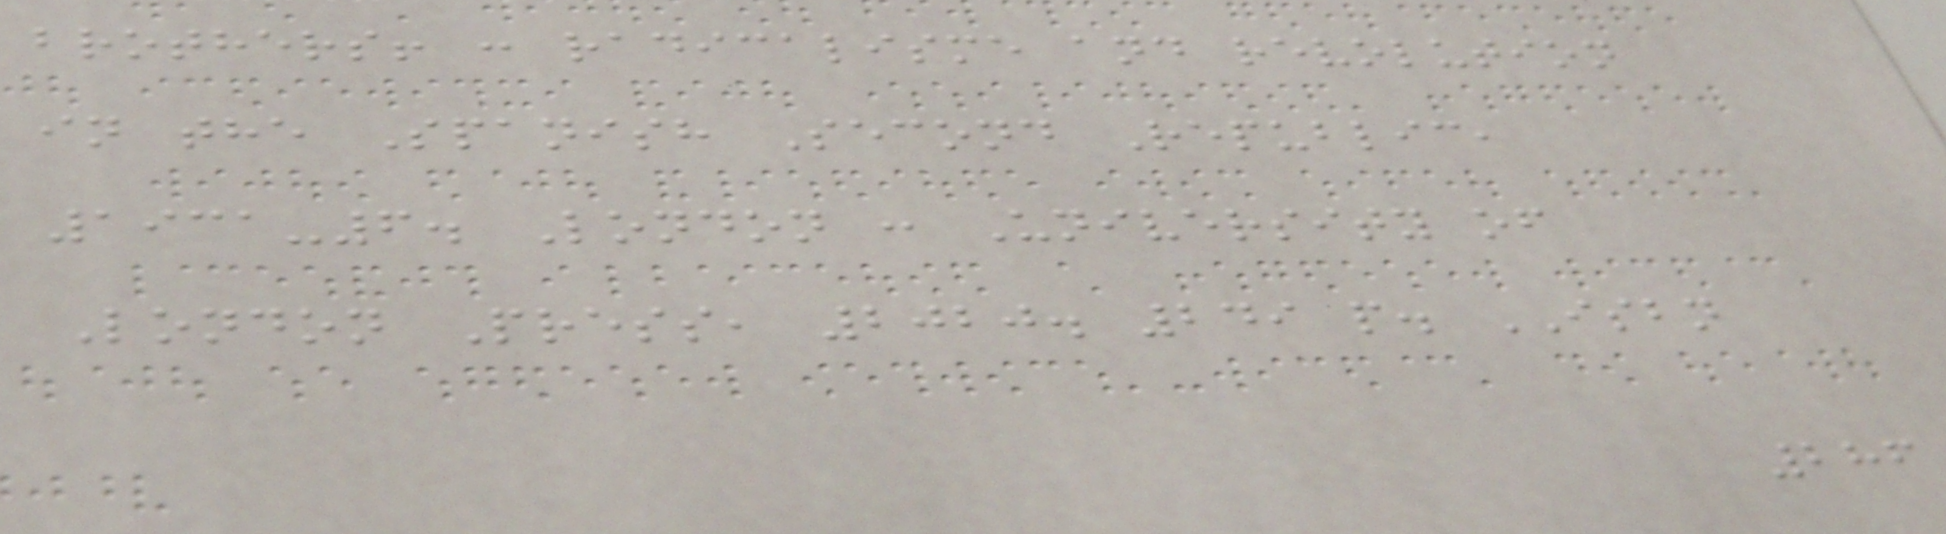brothers! : radicalisme and revolution
in the Spanish Second Republic,
1931-6. London : University of
London Press, 2020. 249 p. ISBN
286
